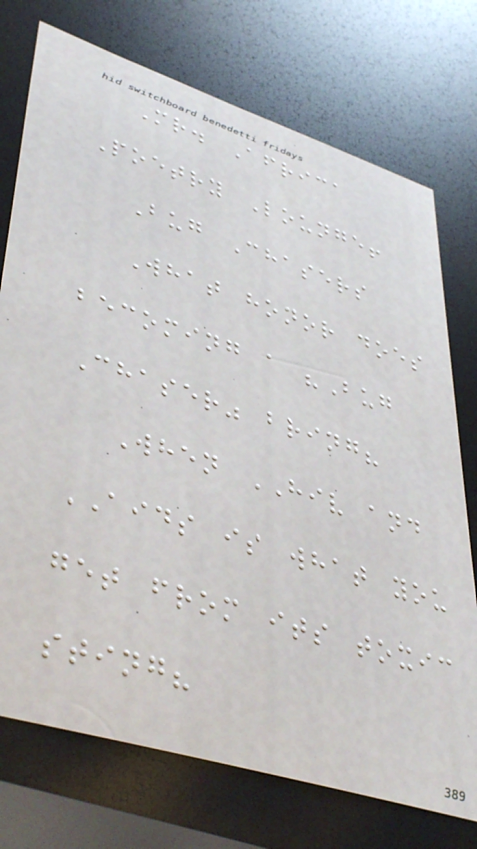Mr. Africa
Poetry Lounge!
Bug Chasers
What honor does
becoming a "Bug
Chaser" bring?
When HIV and
AIDS is what you
get from its toxic
sting?
